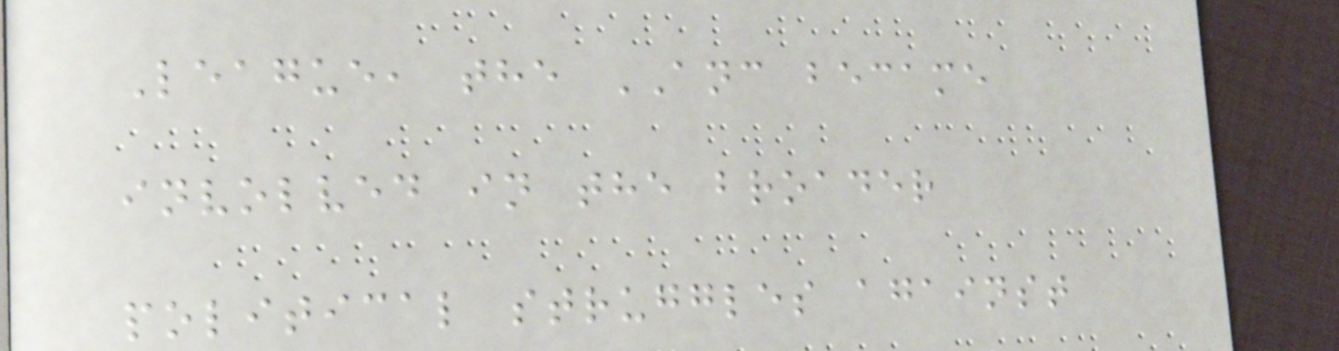League, the ANC became
involved in the broader
political struggles against
